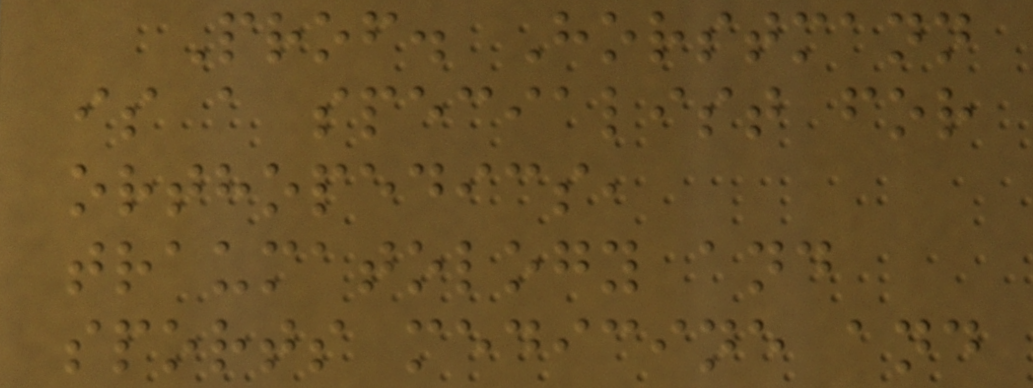Prof. Horstmann
is a specialist for
orthopedics,
traumatology and
sports medicine and
